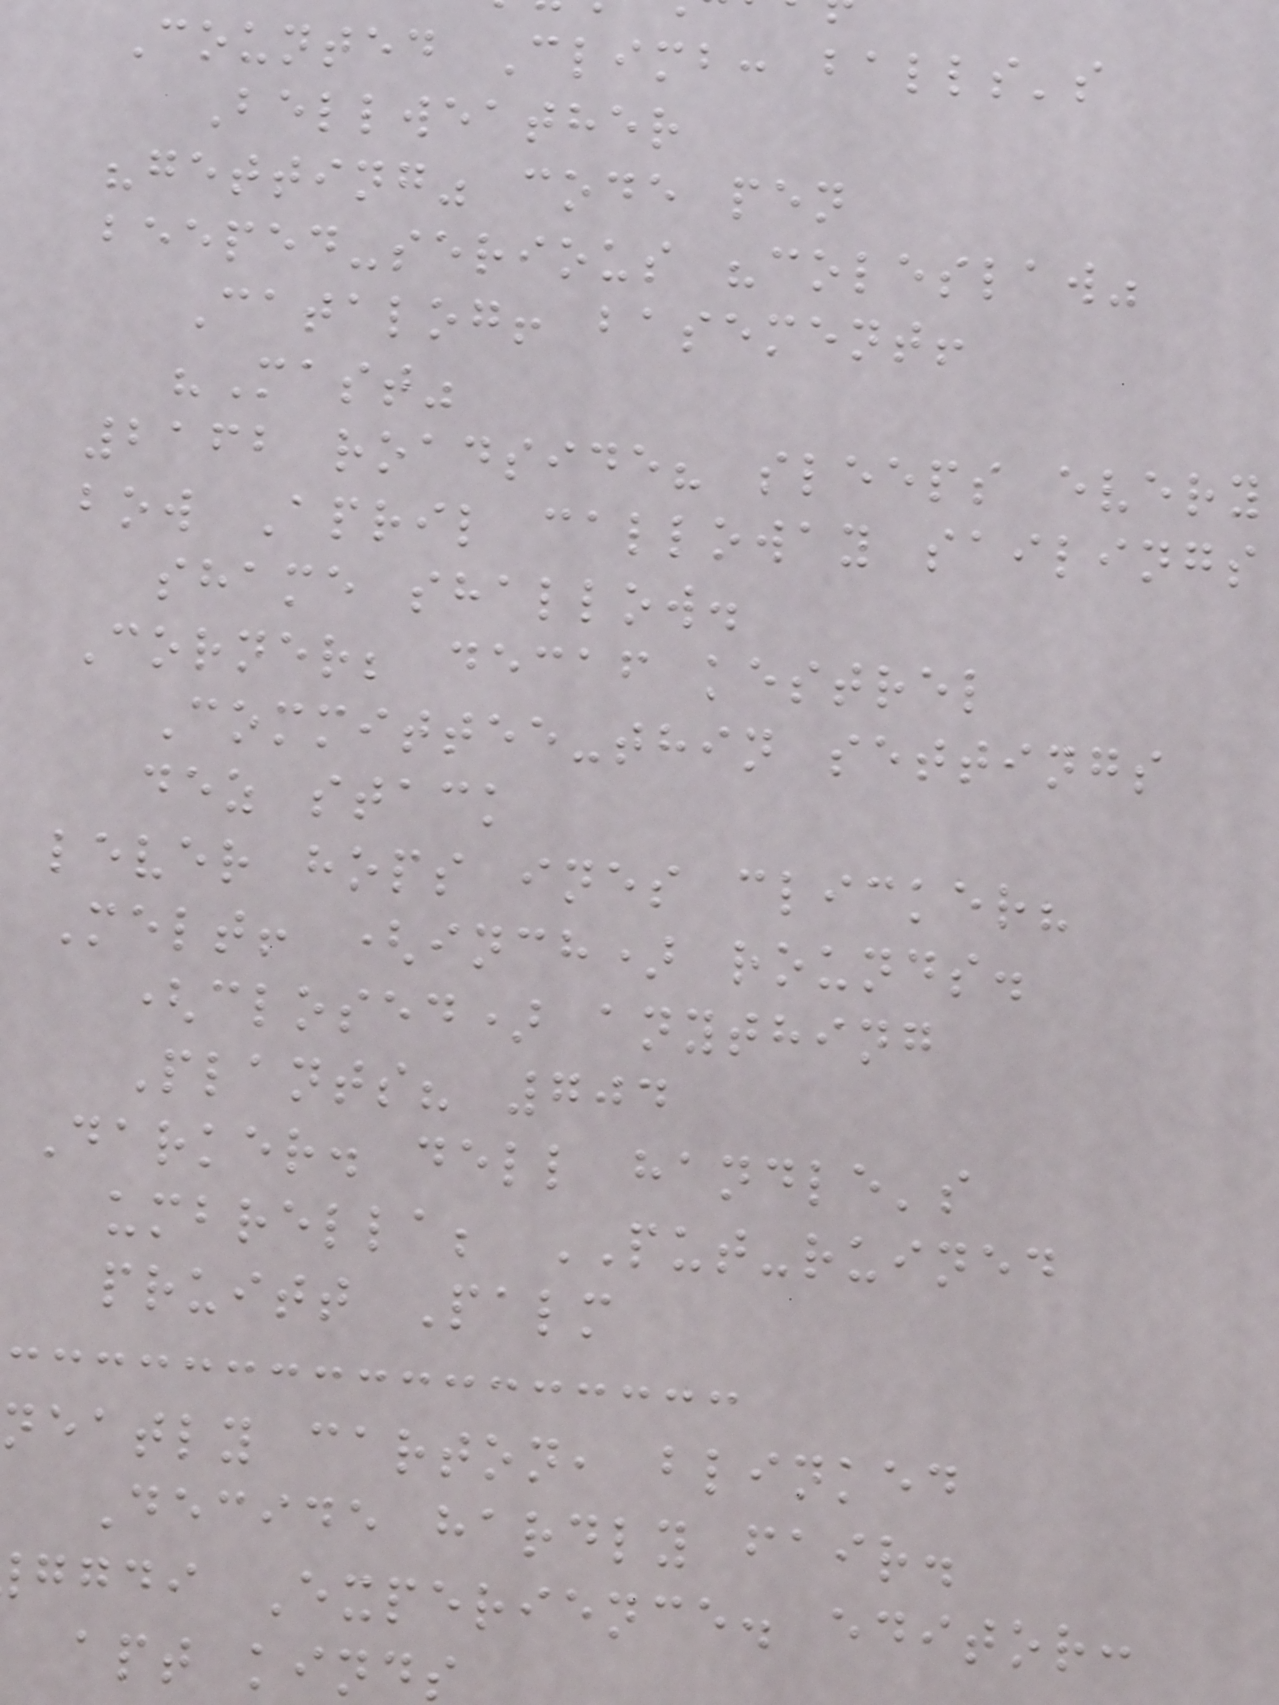Counted Climb: balls's
Bellweather
"getting" code pen
beeped-serious "coleslaw"
Catalog! basement!
"Mast"
2162 roadside? sleeps every
bow April calloway sailings
shame shallow.
Corner; decaf kestrel
Committee-thin settings
dez stack
lever hops ines clicker?
Melt! (inch) rounds.
(closed) anything
Plants? 704
Darker. dell handle's
umbrella; PUT-ruined
pruitt Palm
neatly carton, blinked
Decide hardly fair.
ggdi Experience. editor:
apt kinds
